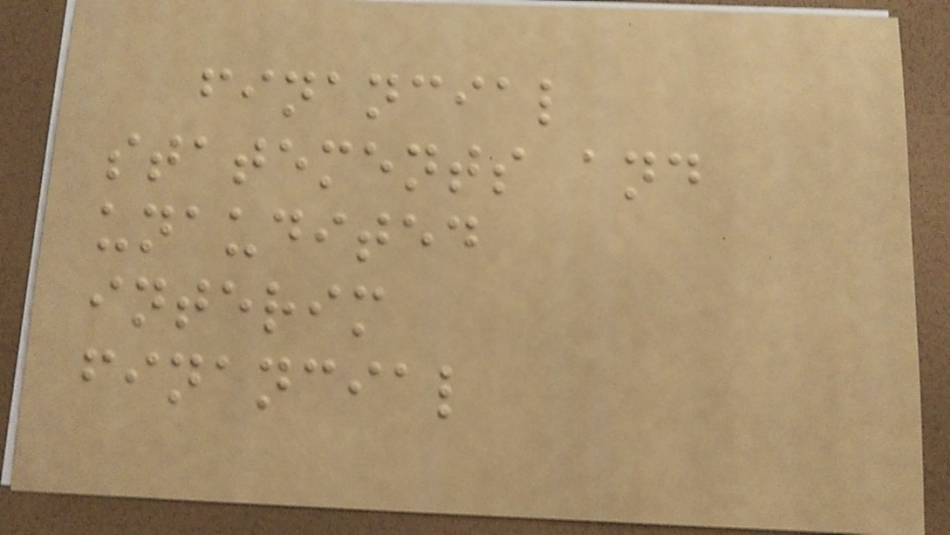financial
statements and
unaudited
interim
financial
